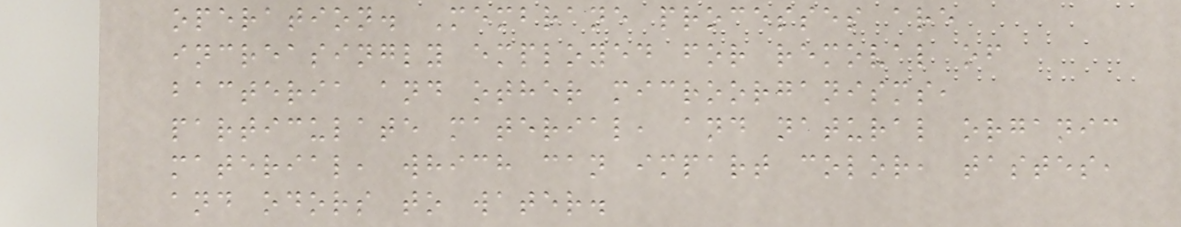operation. Membrane processes are
increasingly employed for removal of
bacteria and other microorganisms,
particulate material, and natural organic
material, which can impart color, tastes,
and odors to water.
